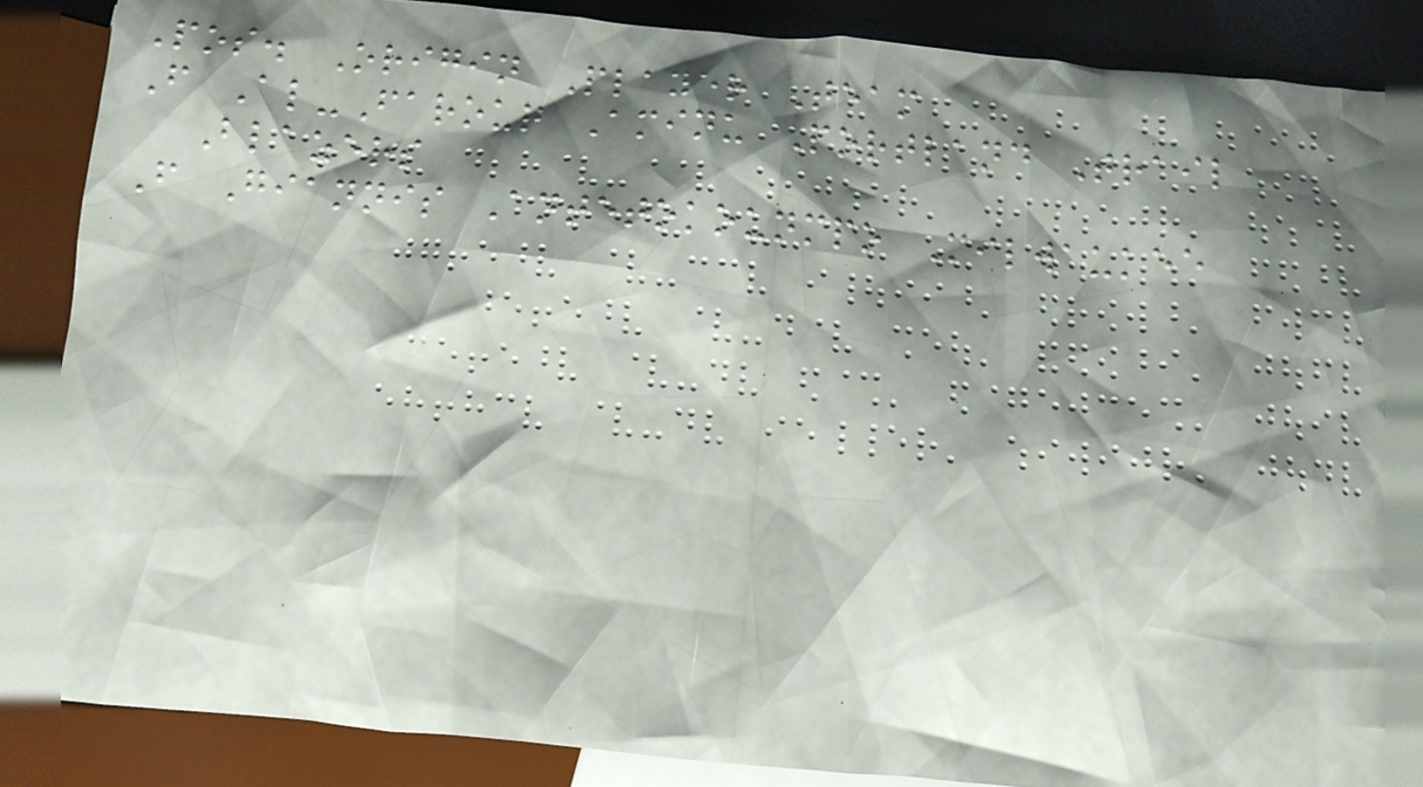Pos. Origin Player Team
F Al-Farouq Aminu Portland Trail
Blazers
F Giannis Antetokounmpo Milwaukee
